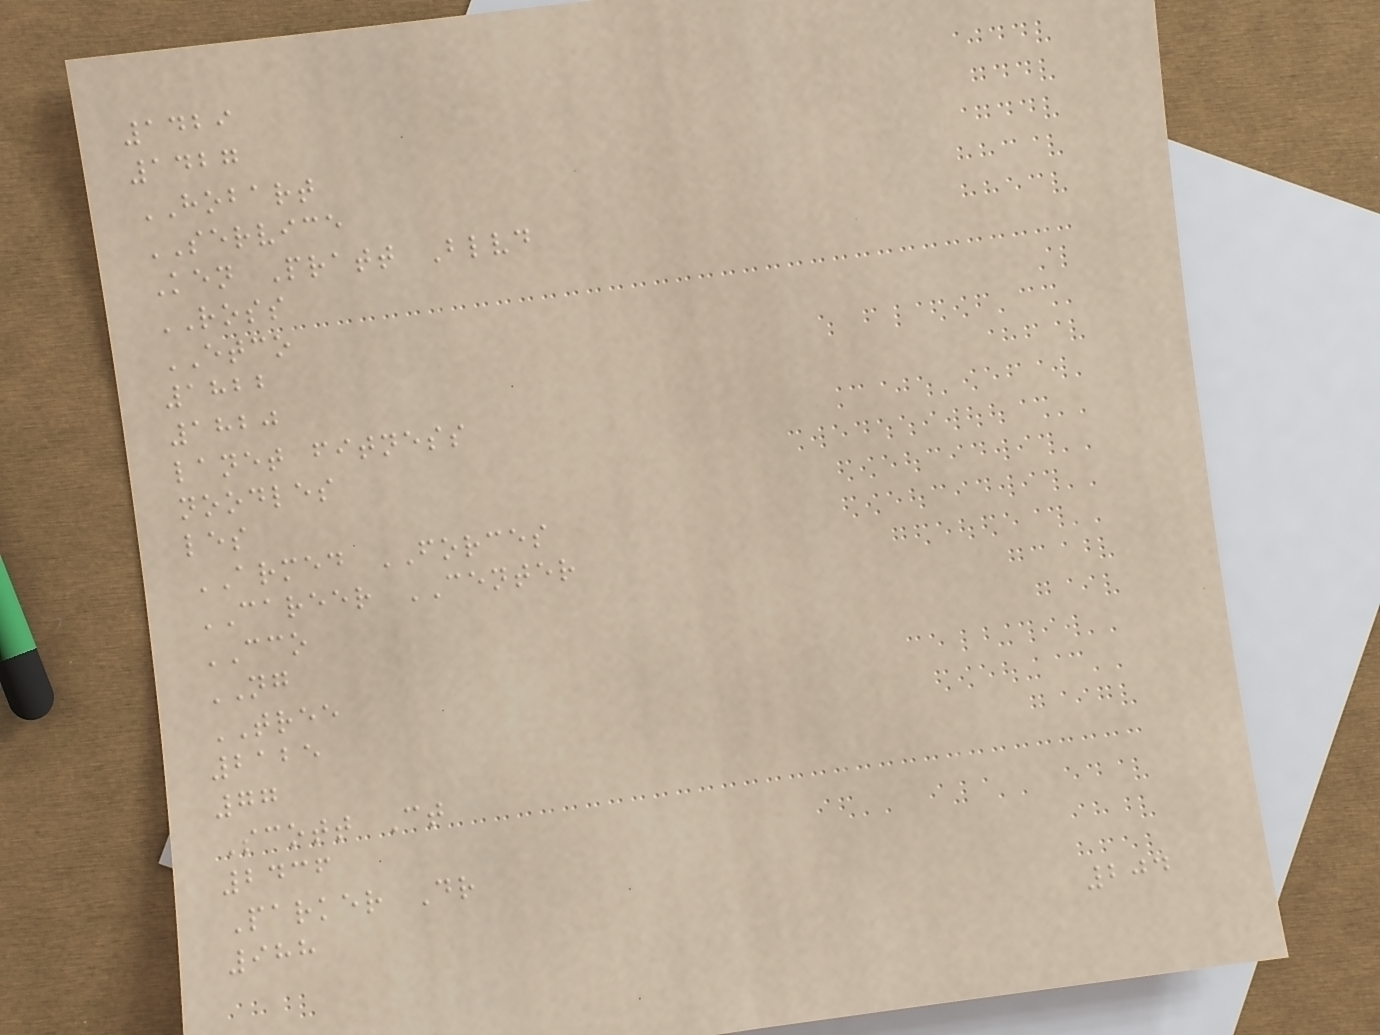1429
1427
HOBART
SERVICE
Ken Pratt Blvd
ROSS
ETCO
1822
1820
lanet fitness
noodles
les
ARMED FORCES
CAREER CENTER
CCO
NG
TREE
2125
77
Scott Ct
2436
Parker Dr
988
204
